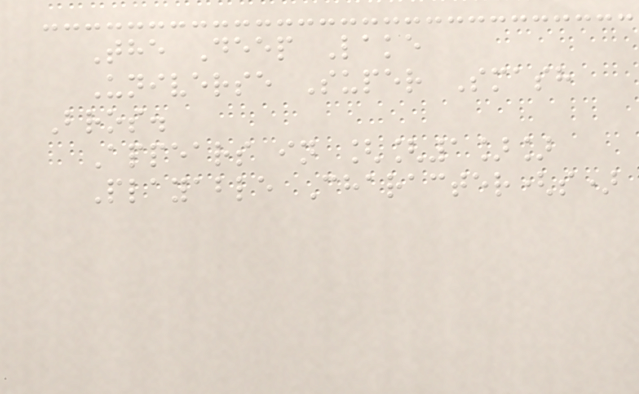The Deep Lake
Universe Super Smash
Bros.
Appears in [[1]]
Playable Character(s)
